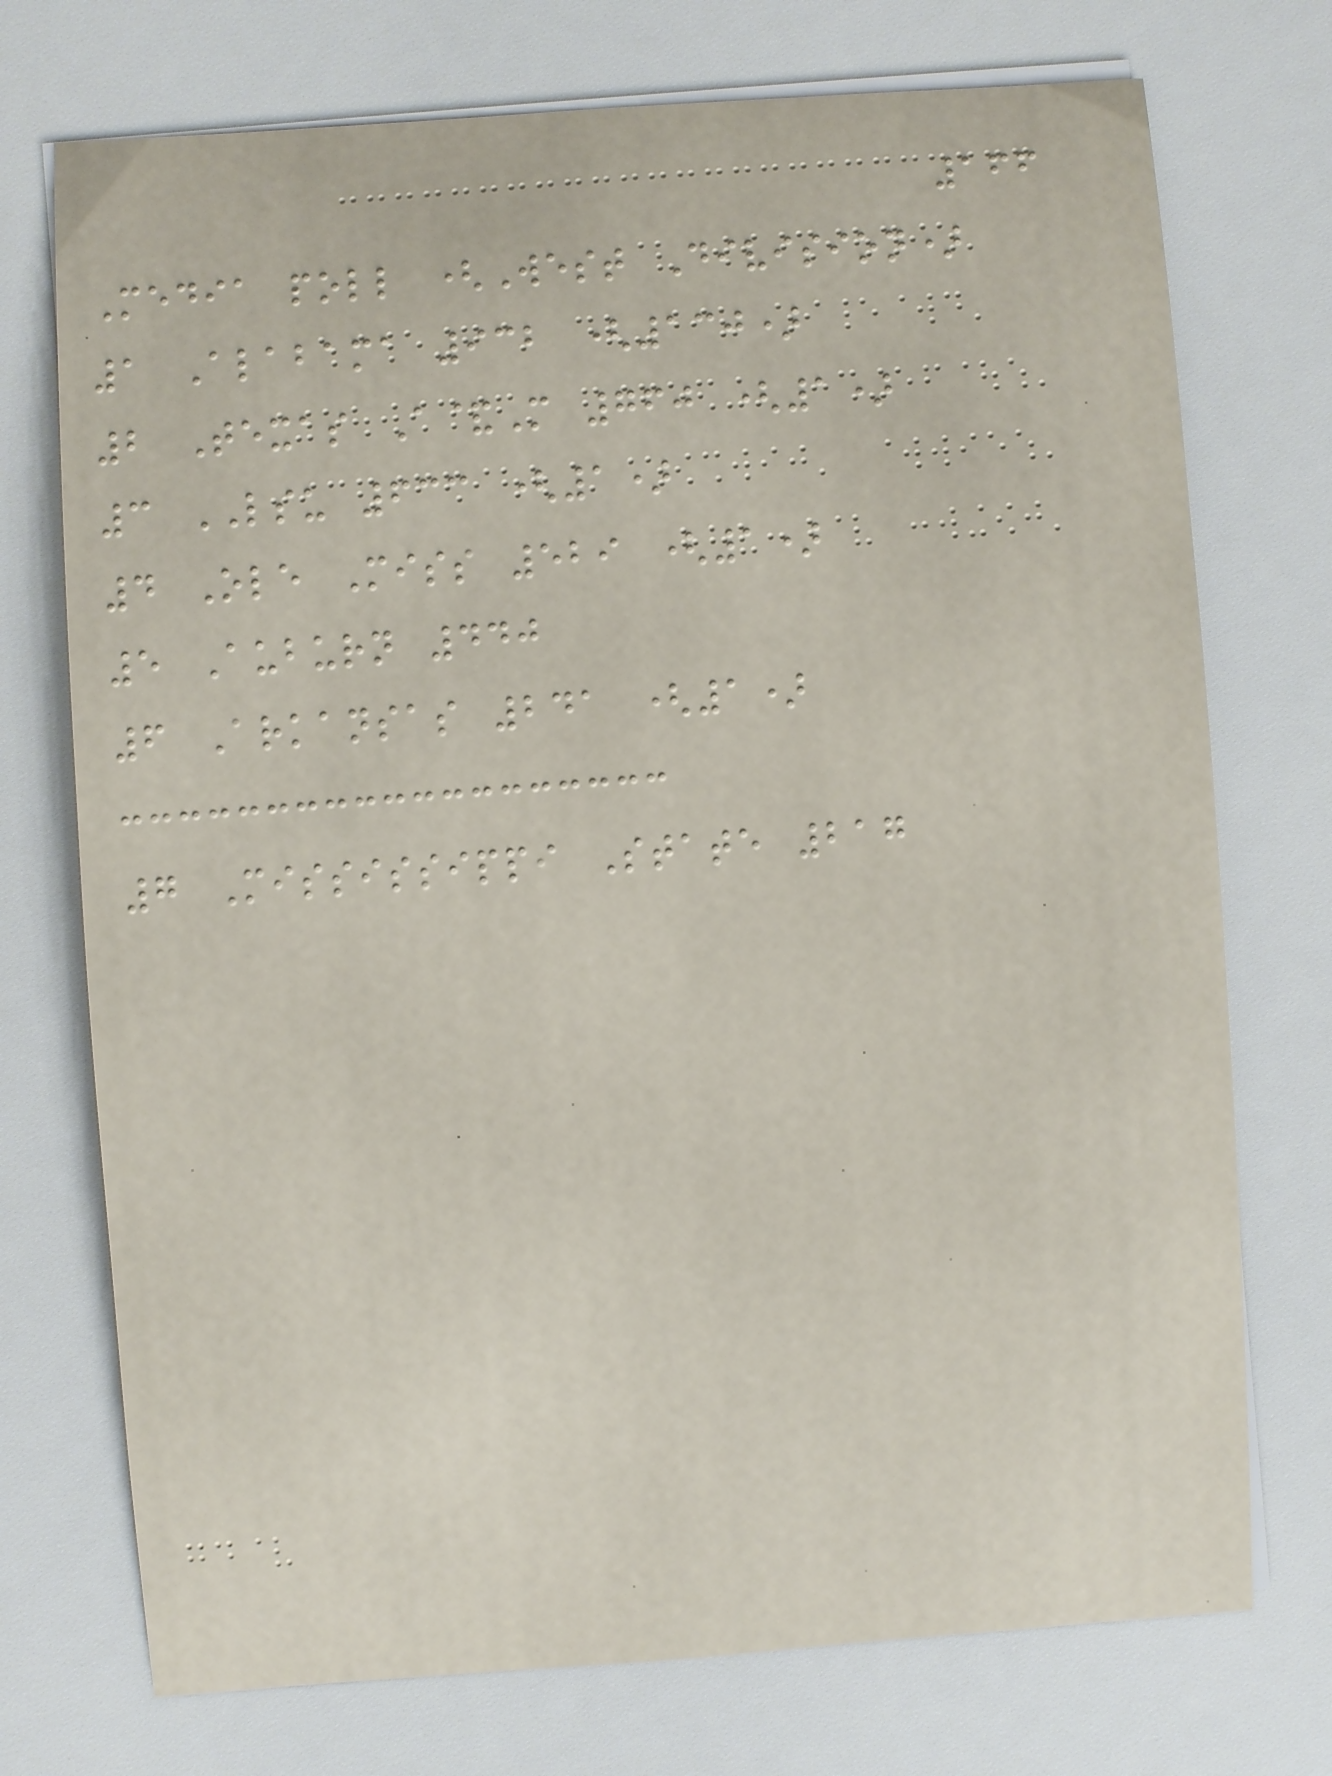166
Media poll (West Division)
1 Alabama 932 (130)
2 Texas A&M 760 (1)
3 LSU 633 (1)
4 Ole Miss 529 (1)
5 Auburn 440
6 Arkansas 241 (1)
7 Mississippi State 217
